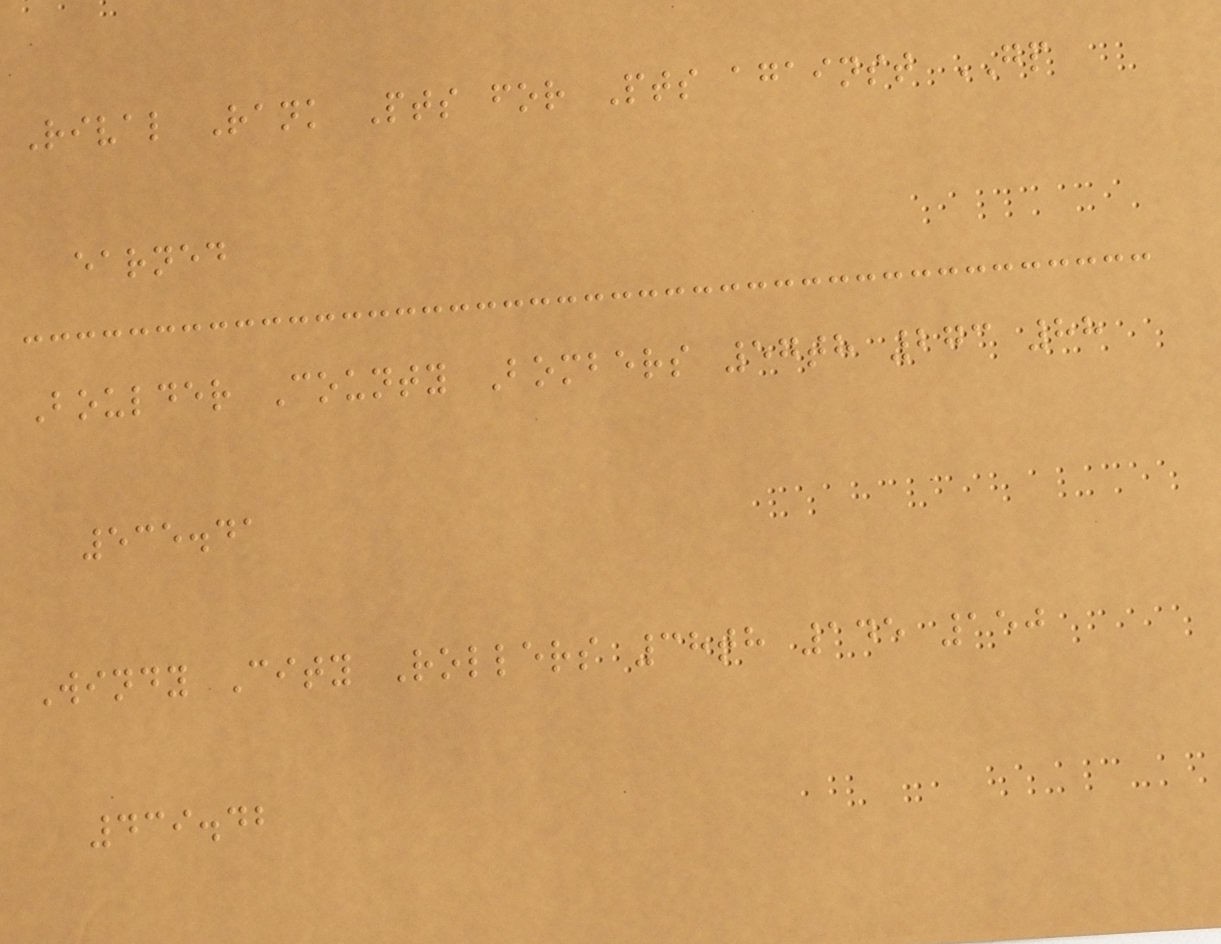Rival Rank Pts for Pts against GP
earned
Boulder County Bombers 57th 273 88
535.41
Windy City Rollers 38th 145 150
439.42
